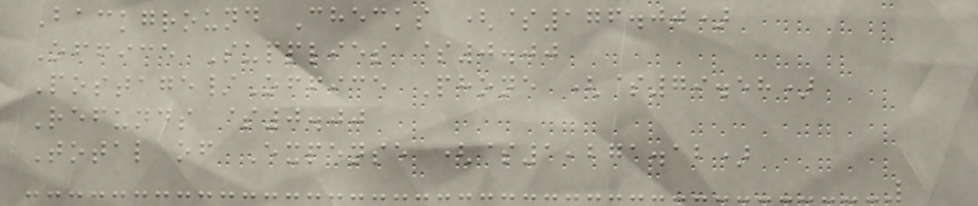Background Checks ($176.00)
Office Supplies $0.00
Postage/Office Phone ($79.58)
Refunds $0.00
Total of Expense ($1,271.12)
